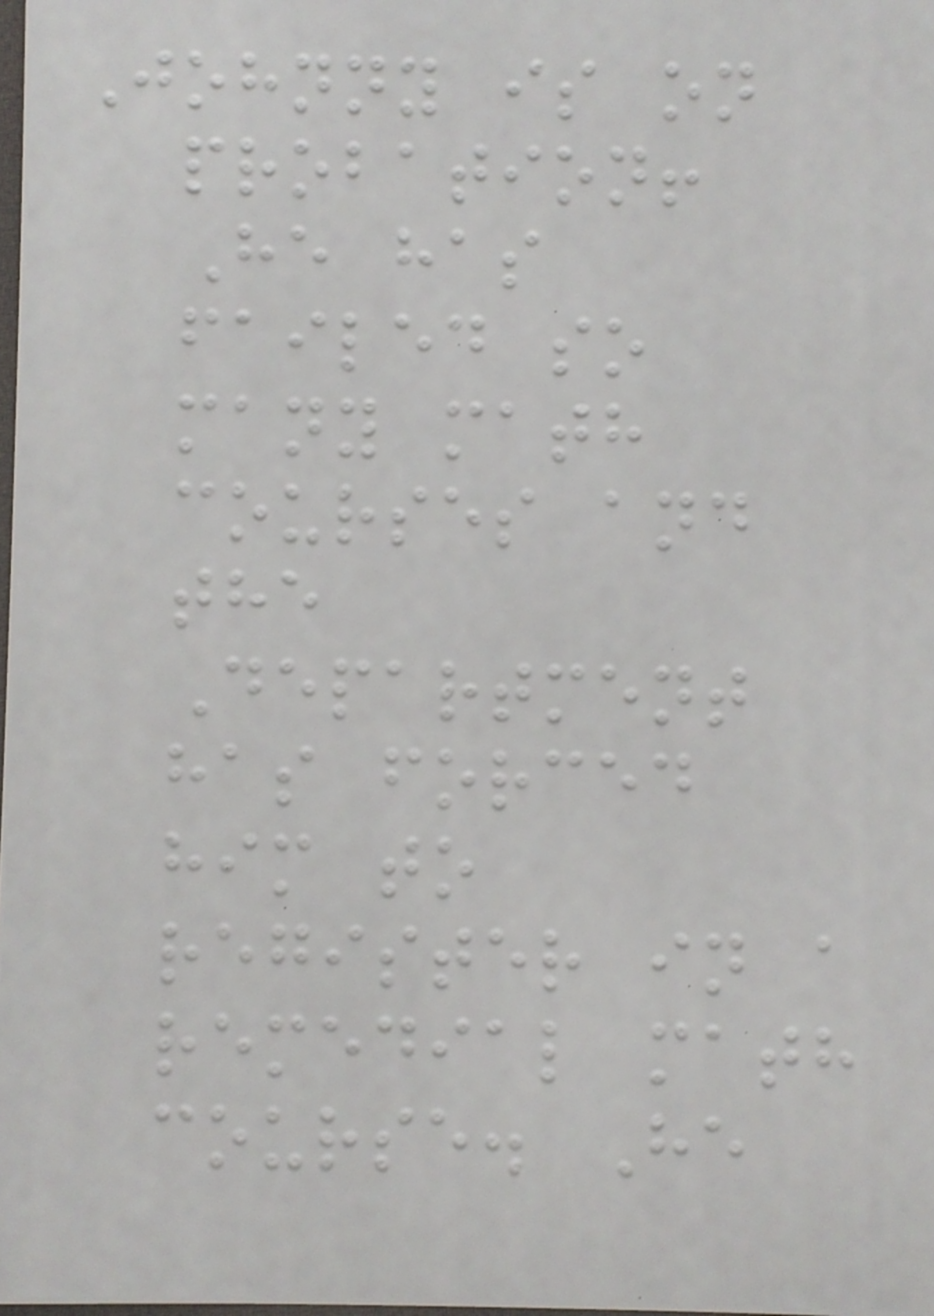Johnny is on
probation!
He has
failed so
many math
courses and
the
Department
has forced
him to
register in a
remedial math
course. He
